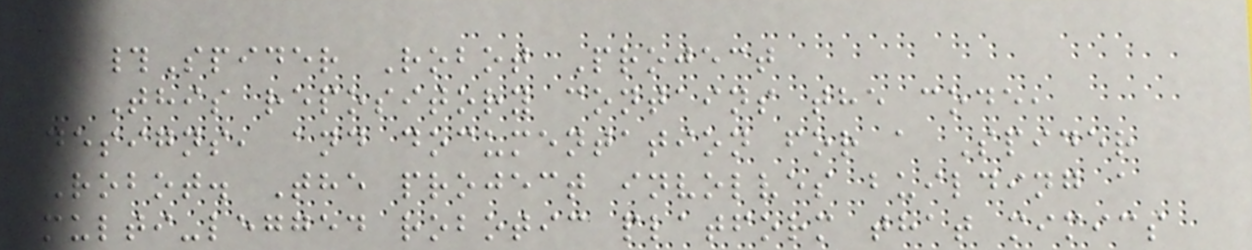#Spider Robot Project
This repository contains the code,
designs, and documentation for a Spider
Robot. The project involves building a
multi-legged robotic platform that mimics
